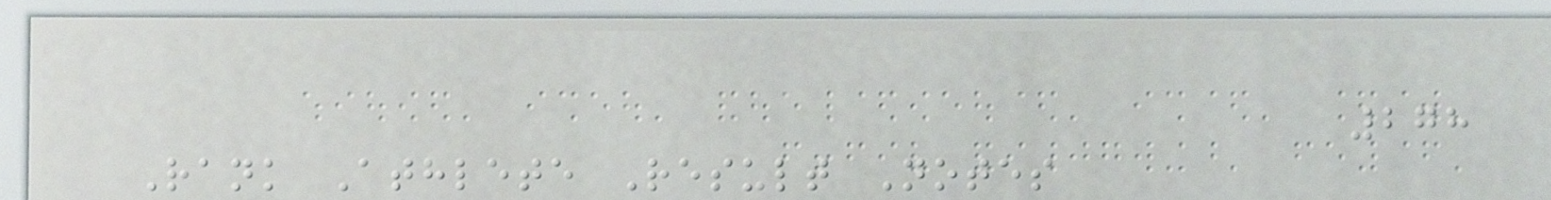278
Rank Athlete Result Notes
